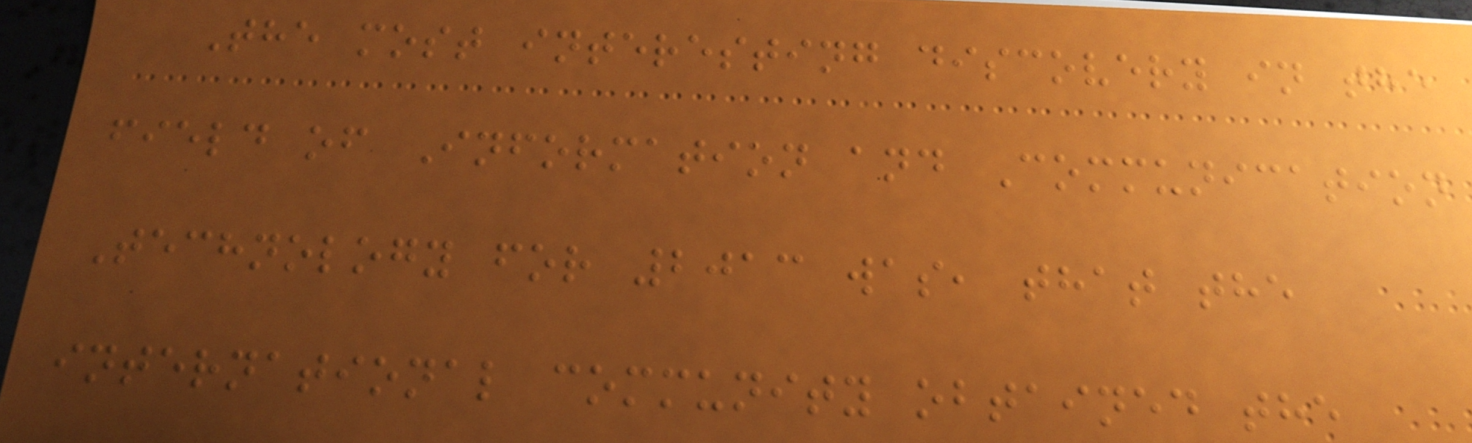The most interesting discovery in the
field of Information and Communication
Technology for 2013 was, that the
international community obtained the
